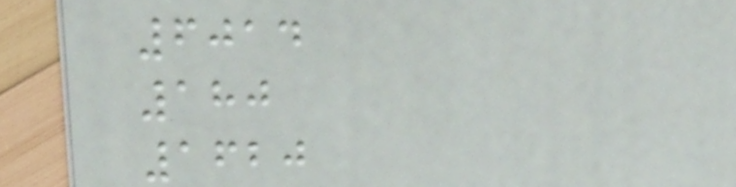6014
180
1620
